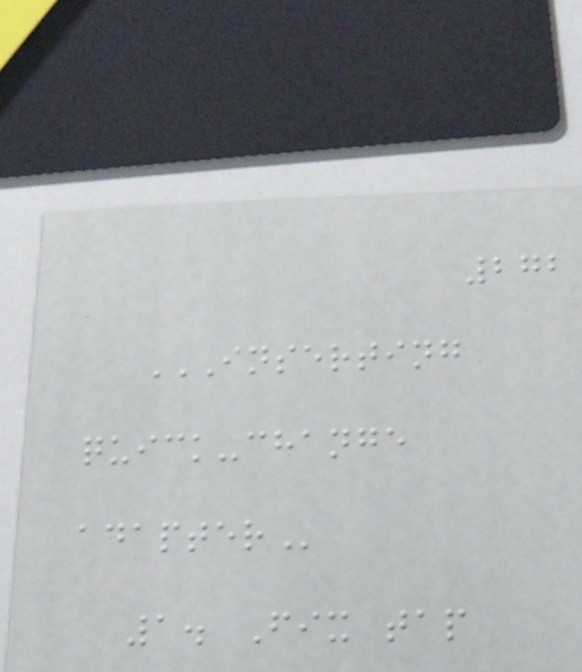272
INSERTING
QUICK-CHANGE
ADAPTER
1. Fix tap
